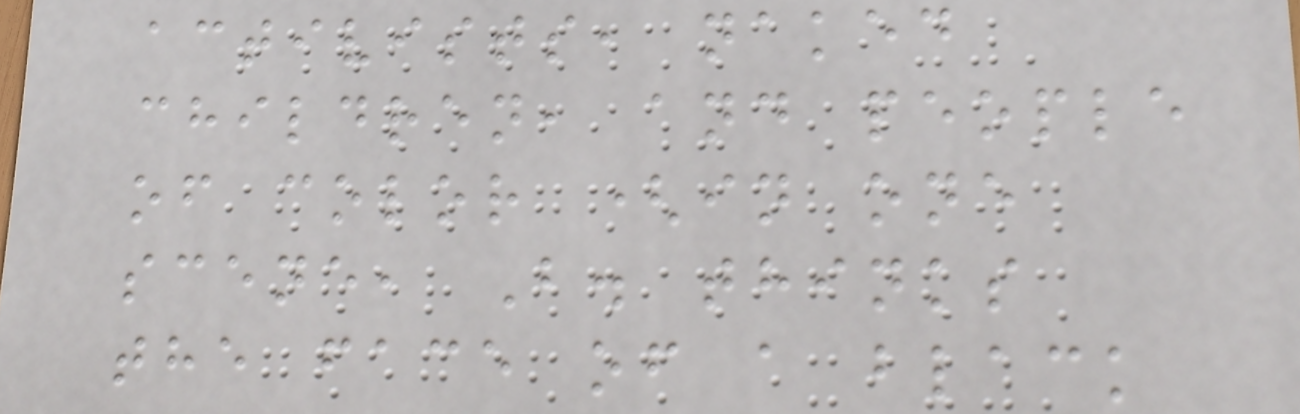activists, naked
children, and people
of color (in one
scene, B. thinks
the face of a black
